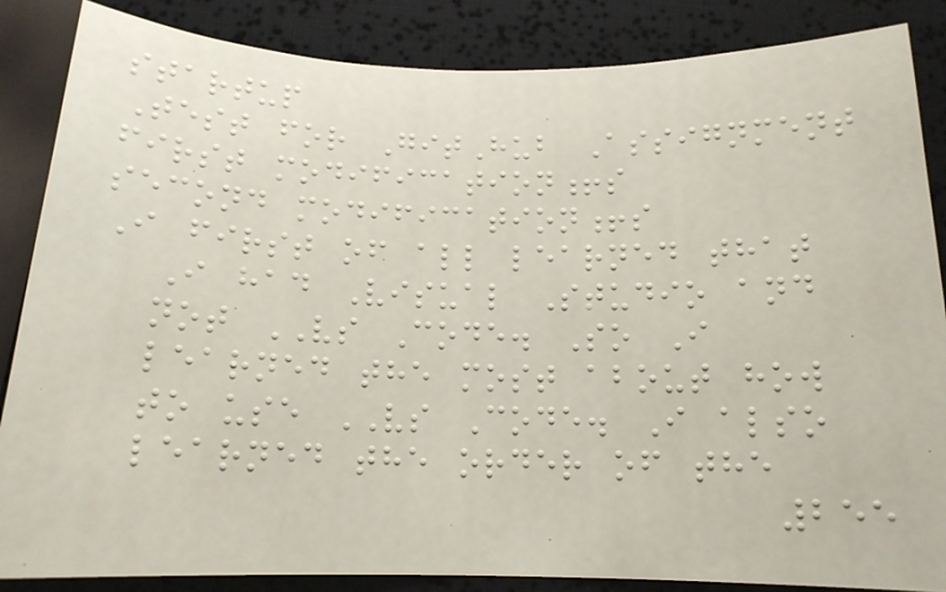startup
Test for GitHub Assignment
first modification!s
second modification!s
I first of all learned that
I had Visual Studio and
not VS Code. So I
learned the most about how
to use VS Code. I also
learned the order of the
255
